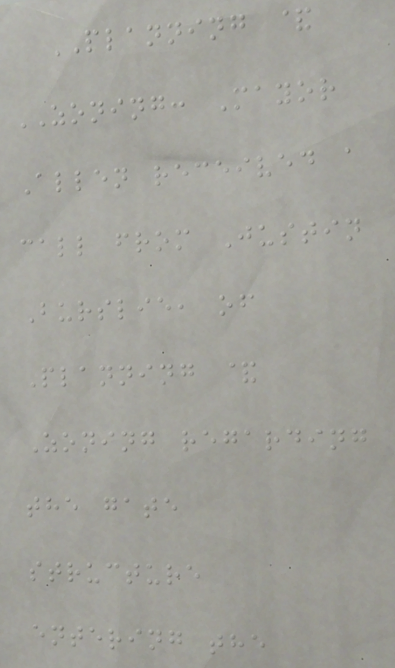PLANNING &
ZONING: Mayor
Allen received a
call from Justin
Burslie, of
Planning &
Zoning regarding
the gate
structure
entering the
